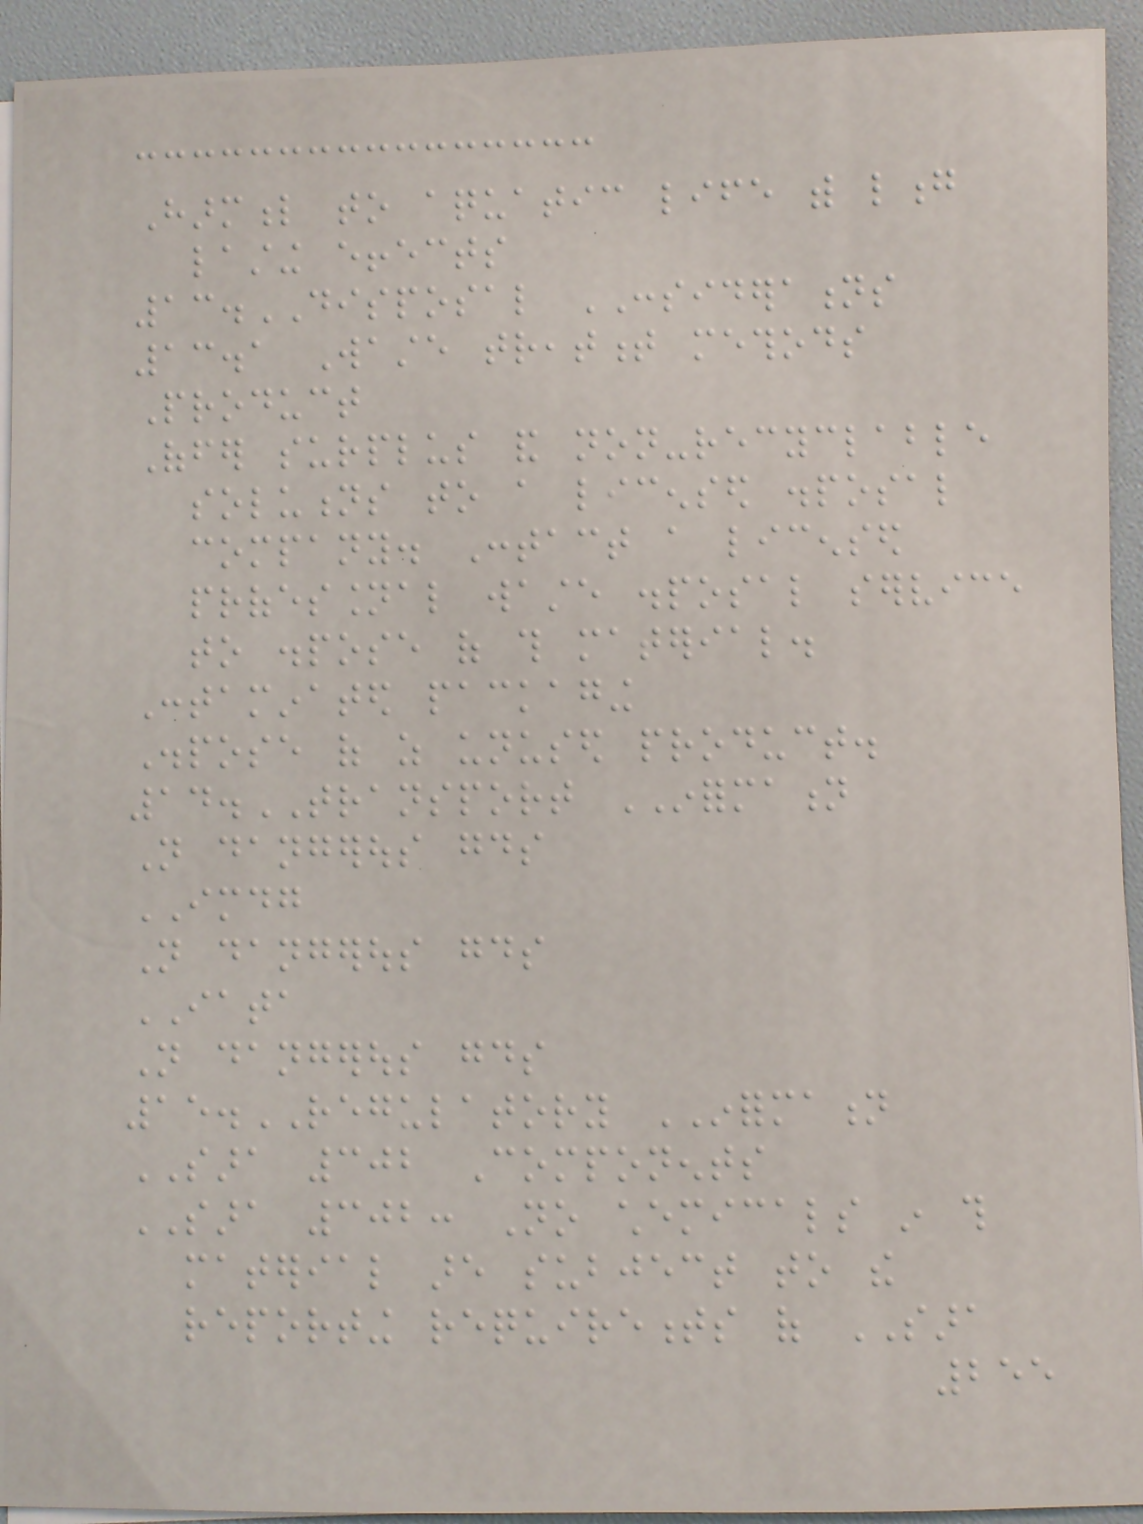Harmful to aquatic life with long
lasting effects
13.DISPOSAL CONSIDERATIONS
13.1 Waste treatment methods
Product
Offer surplus and non-recyclable
solutions to a licensed disposal
company. Contact a licensed
professional waste disposal service
to dispose of this material.
Contaminated packaging
Dispose of as unused product.
14.TRANSPORT INFORMATION
Not dangerous goods
IMDG
Not dangerous goods
IATA
Not dangerous goods
15.REGULATORY INFORMATION
SARA 302 Components
SARA 302: No chemicals in this
material are subject to the
reporting requirements of SARA
255
